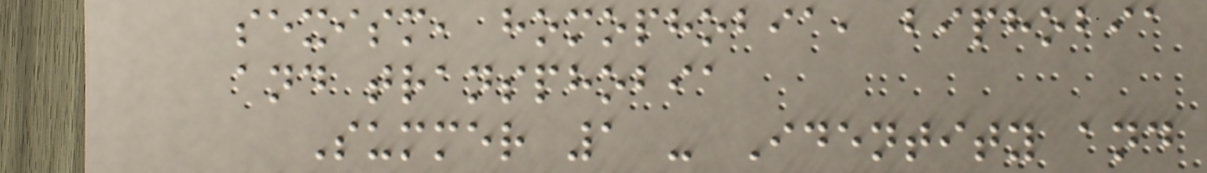sexism, homophobia, biphobia
and transphobia
Summer 1 - Identity and
